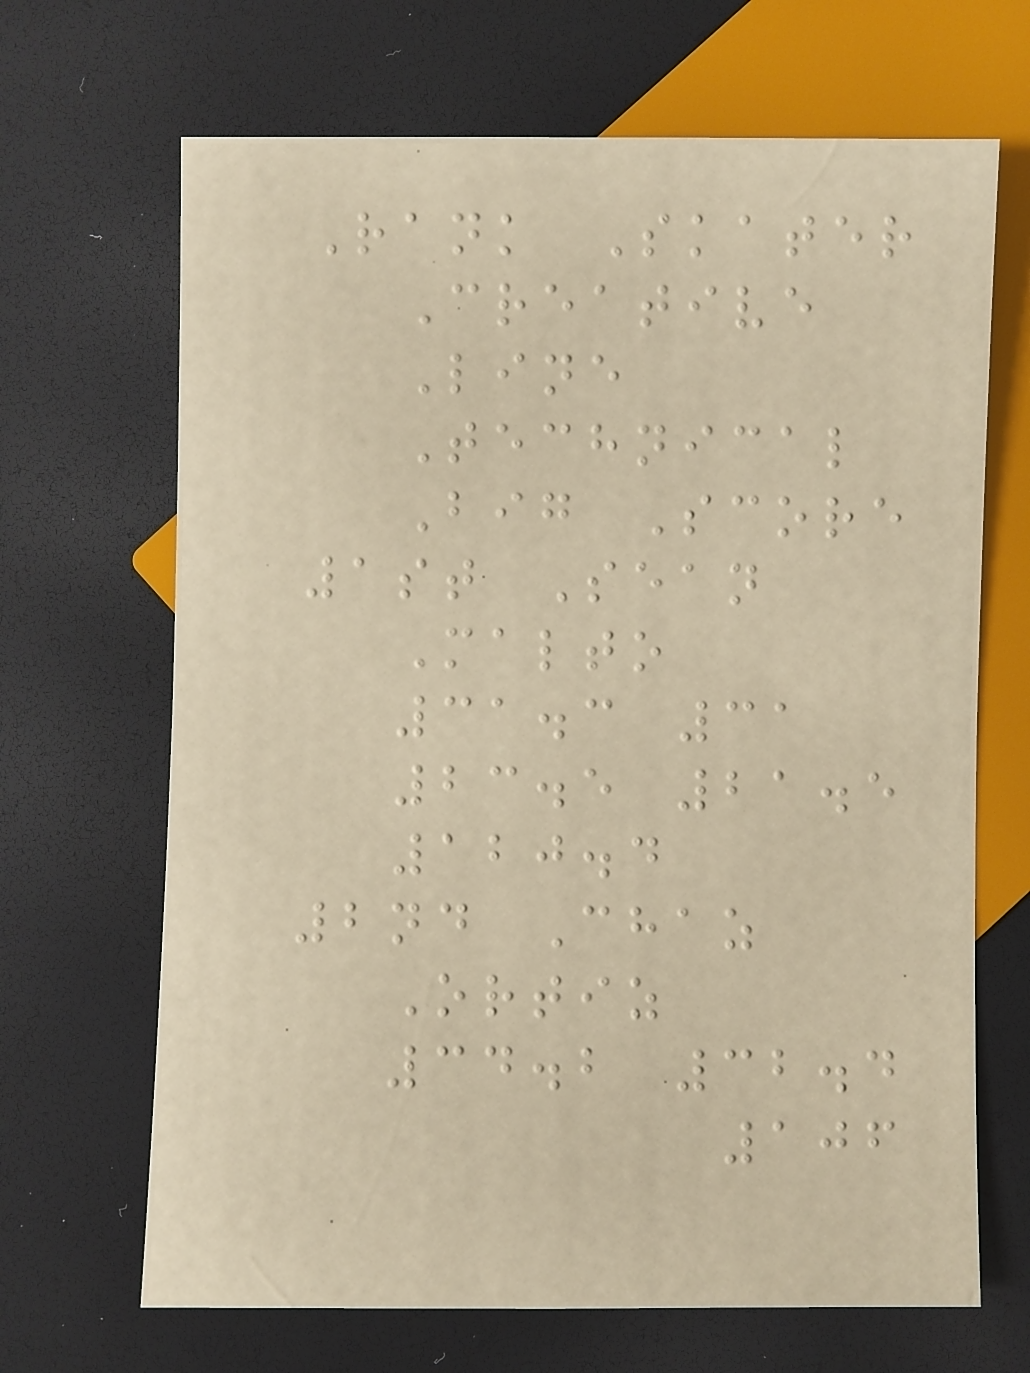Rank Skater
Creative
Line
Technical
Big Score
1st Sean
Malto
31.3 31
23.5 21.5
120.4
2nd Chaz
Ortiz
34.2 32.4
106
